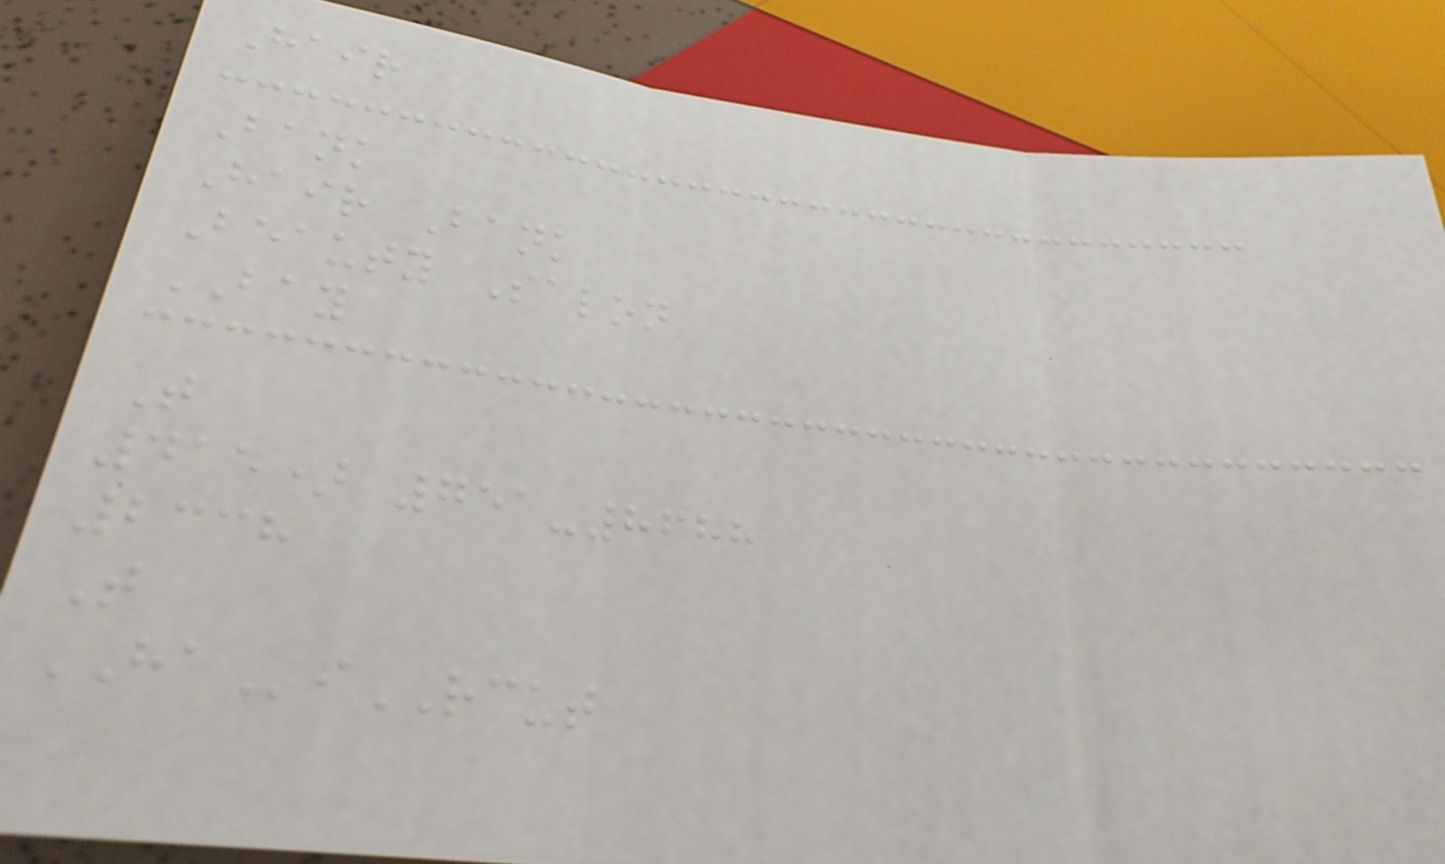Hair
Bank
Hair Bank
Beauty Salon
BAY
T
415) 751-8688
2338
T
HAiRCUT
